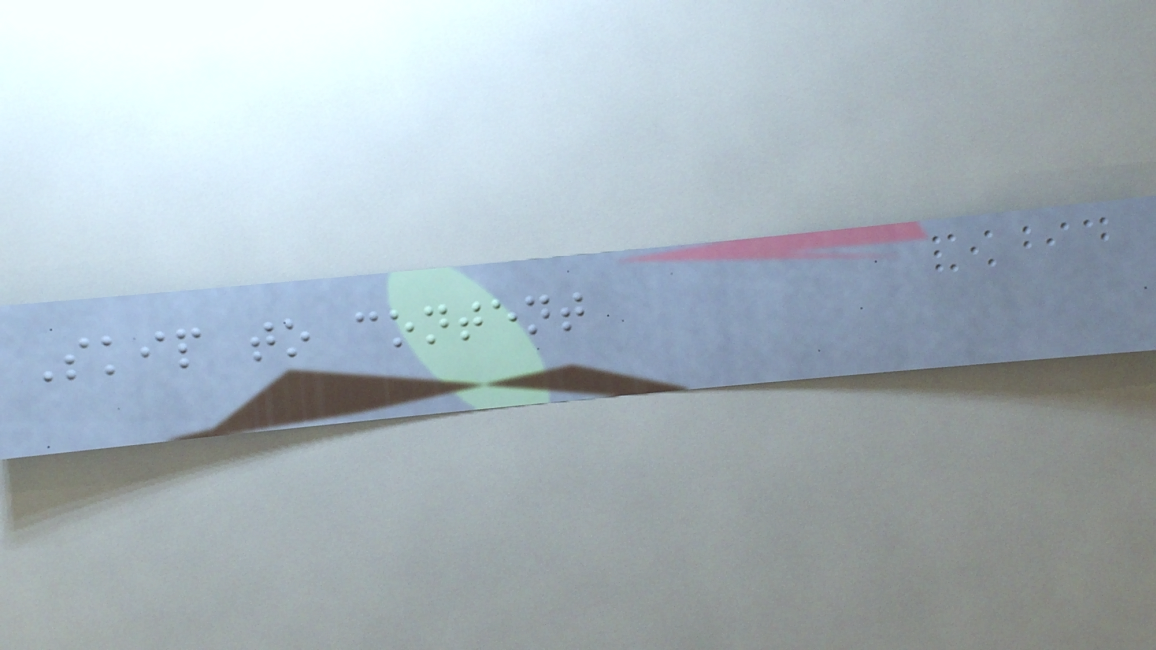Skip to content
